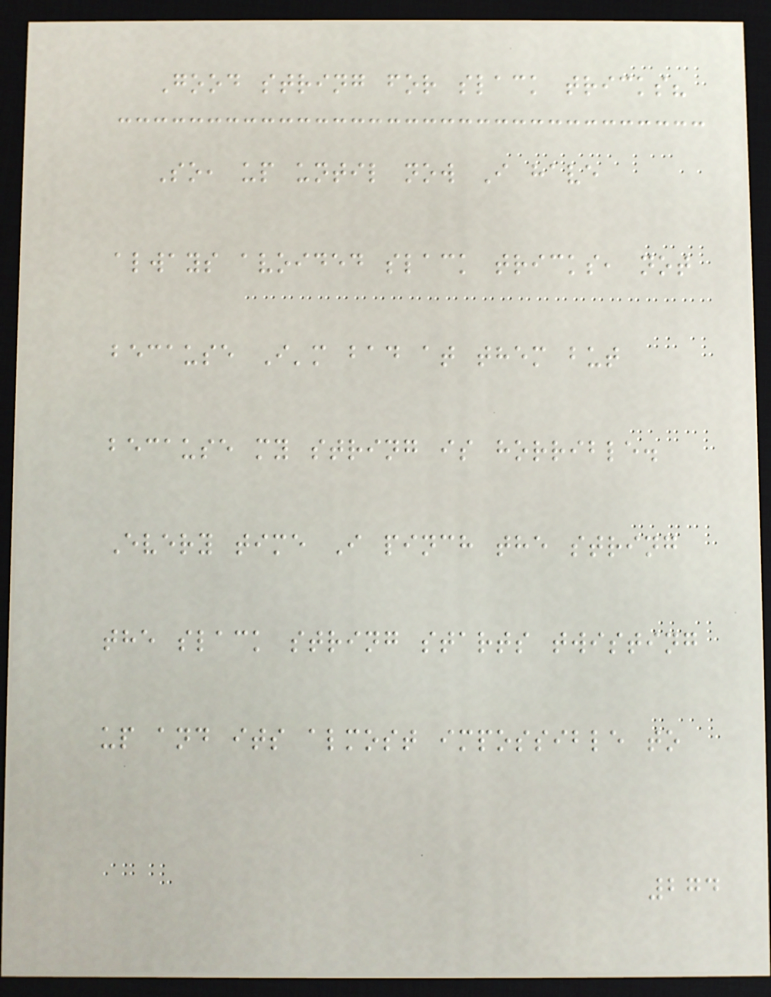Good string for slack tricks?
So, up until now I have
always avoided slack tricks, not
because I'm bad at them but
because my string is horrible.
Every time I pinch the string
the slack string starts twisting
up and its almost impossible to
274
